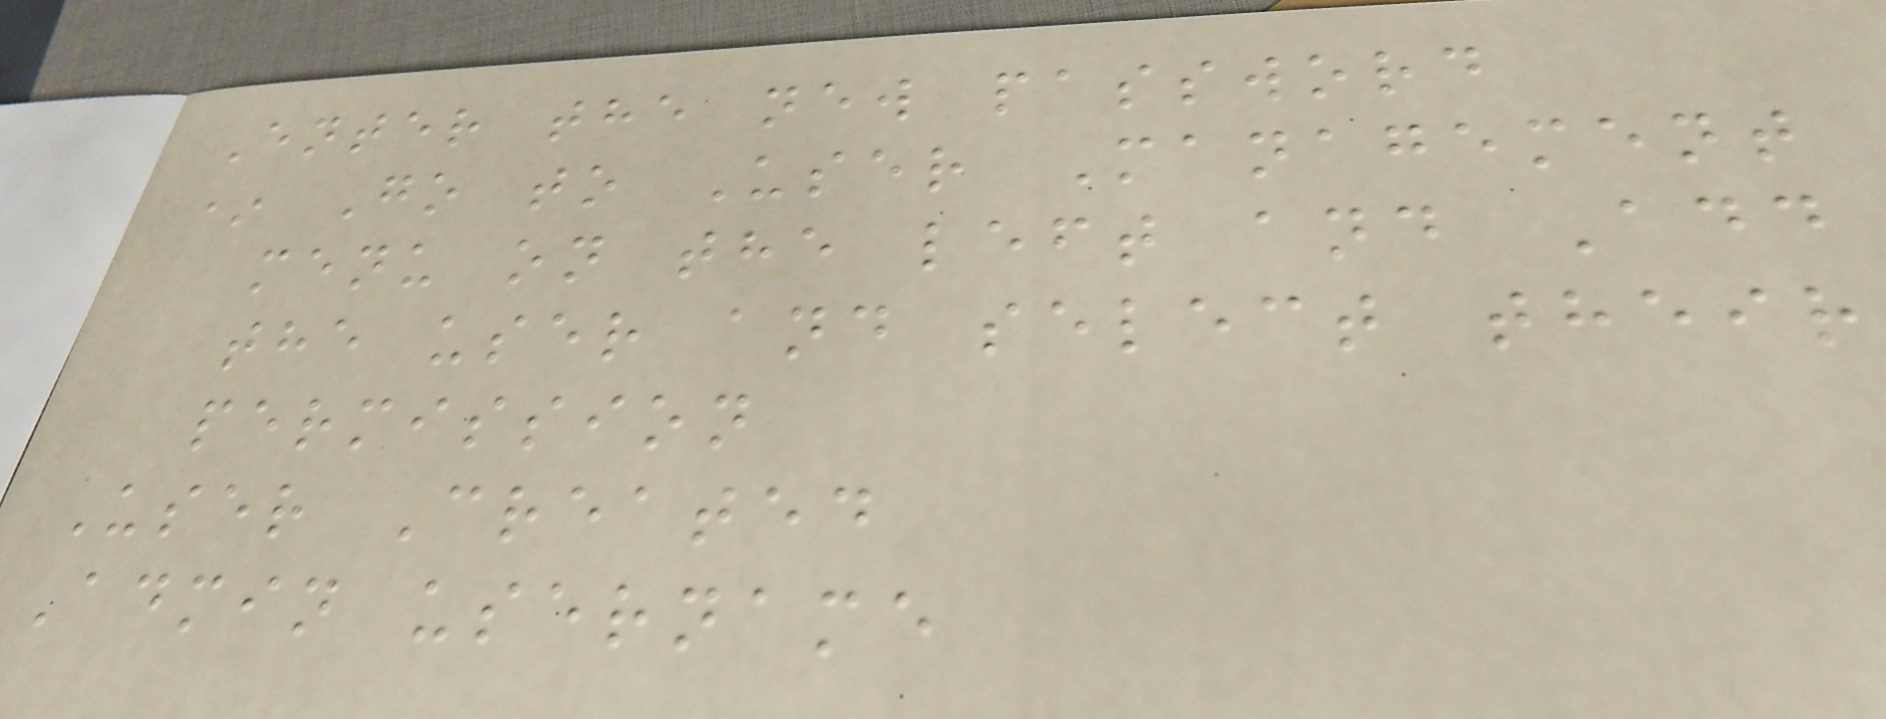Enter the new password
* Go to User Management
menu on the left and Add
the user and select their
permission
User Created
Admin username
